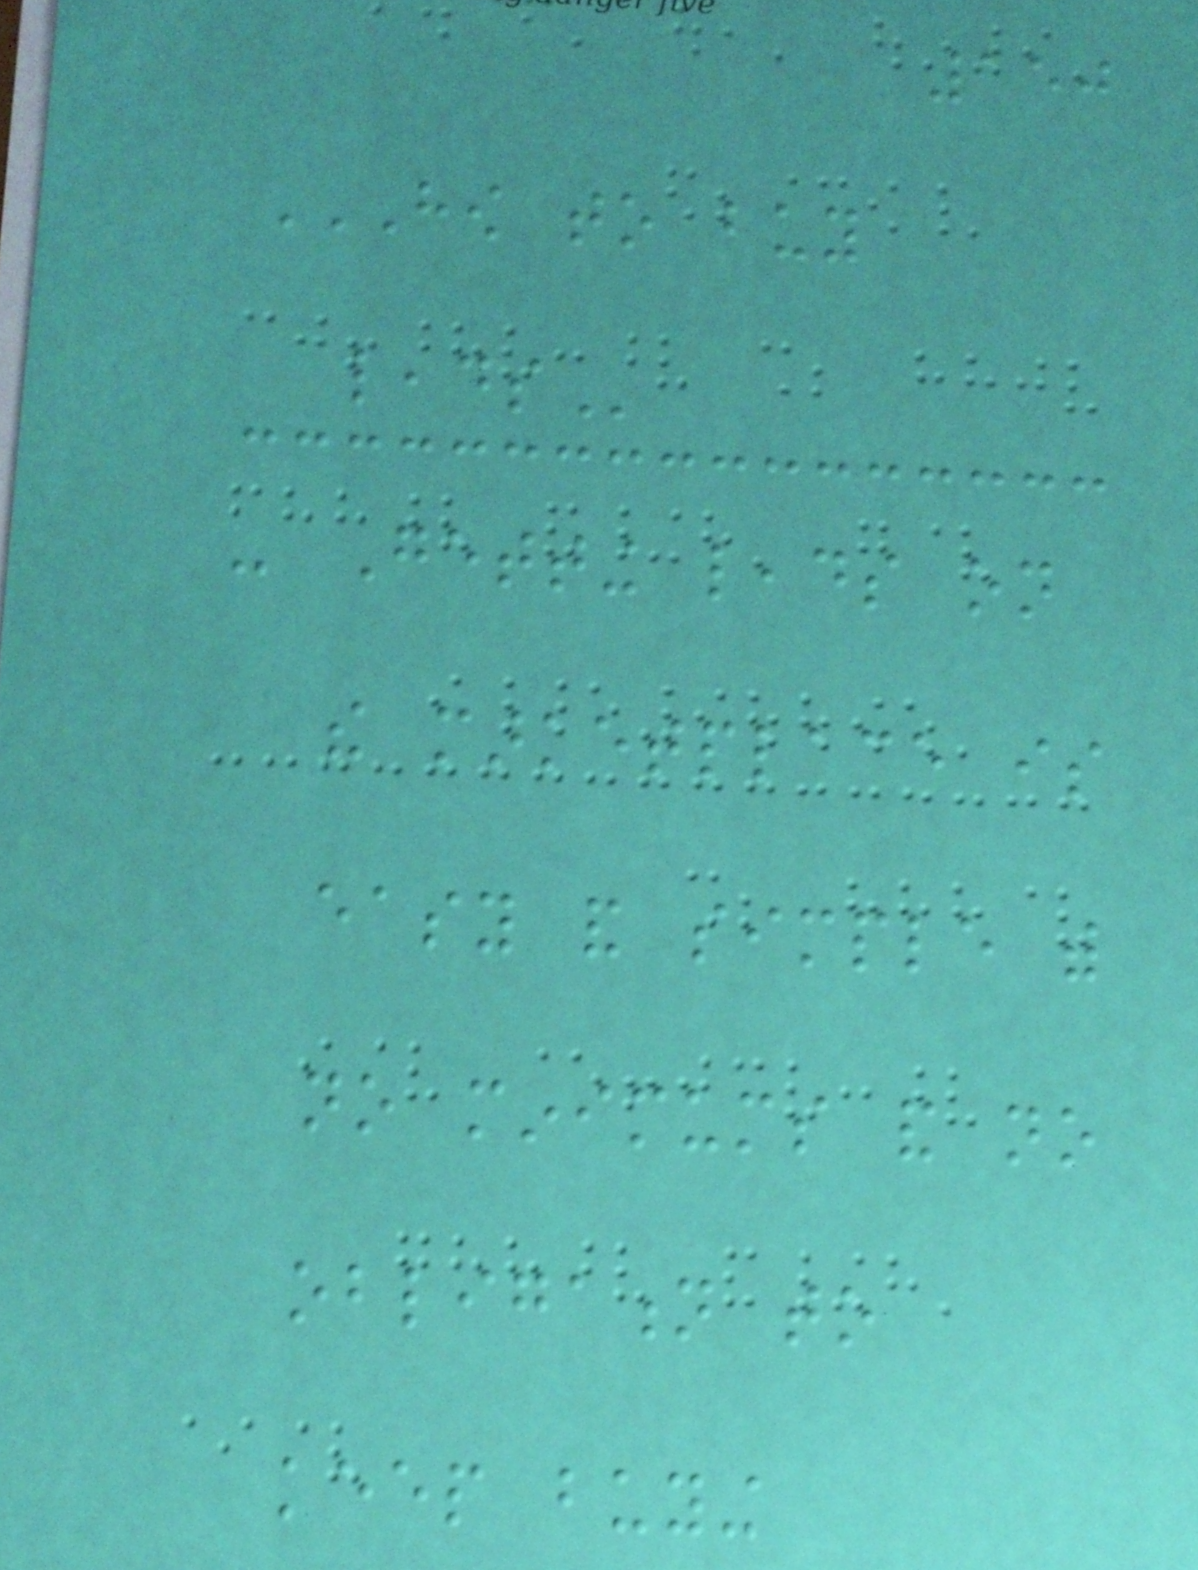150
HOW TO BUY
LEADS
- Getting leads on
the marketplace is
easy and simple with
no minimums and no
obligation to
keep buying
